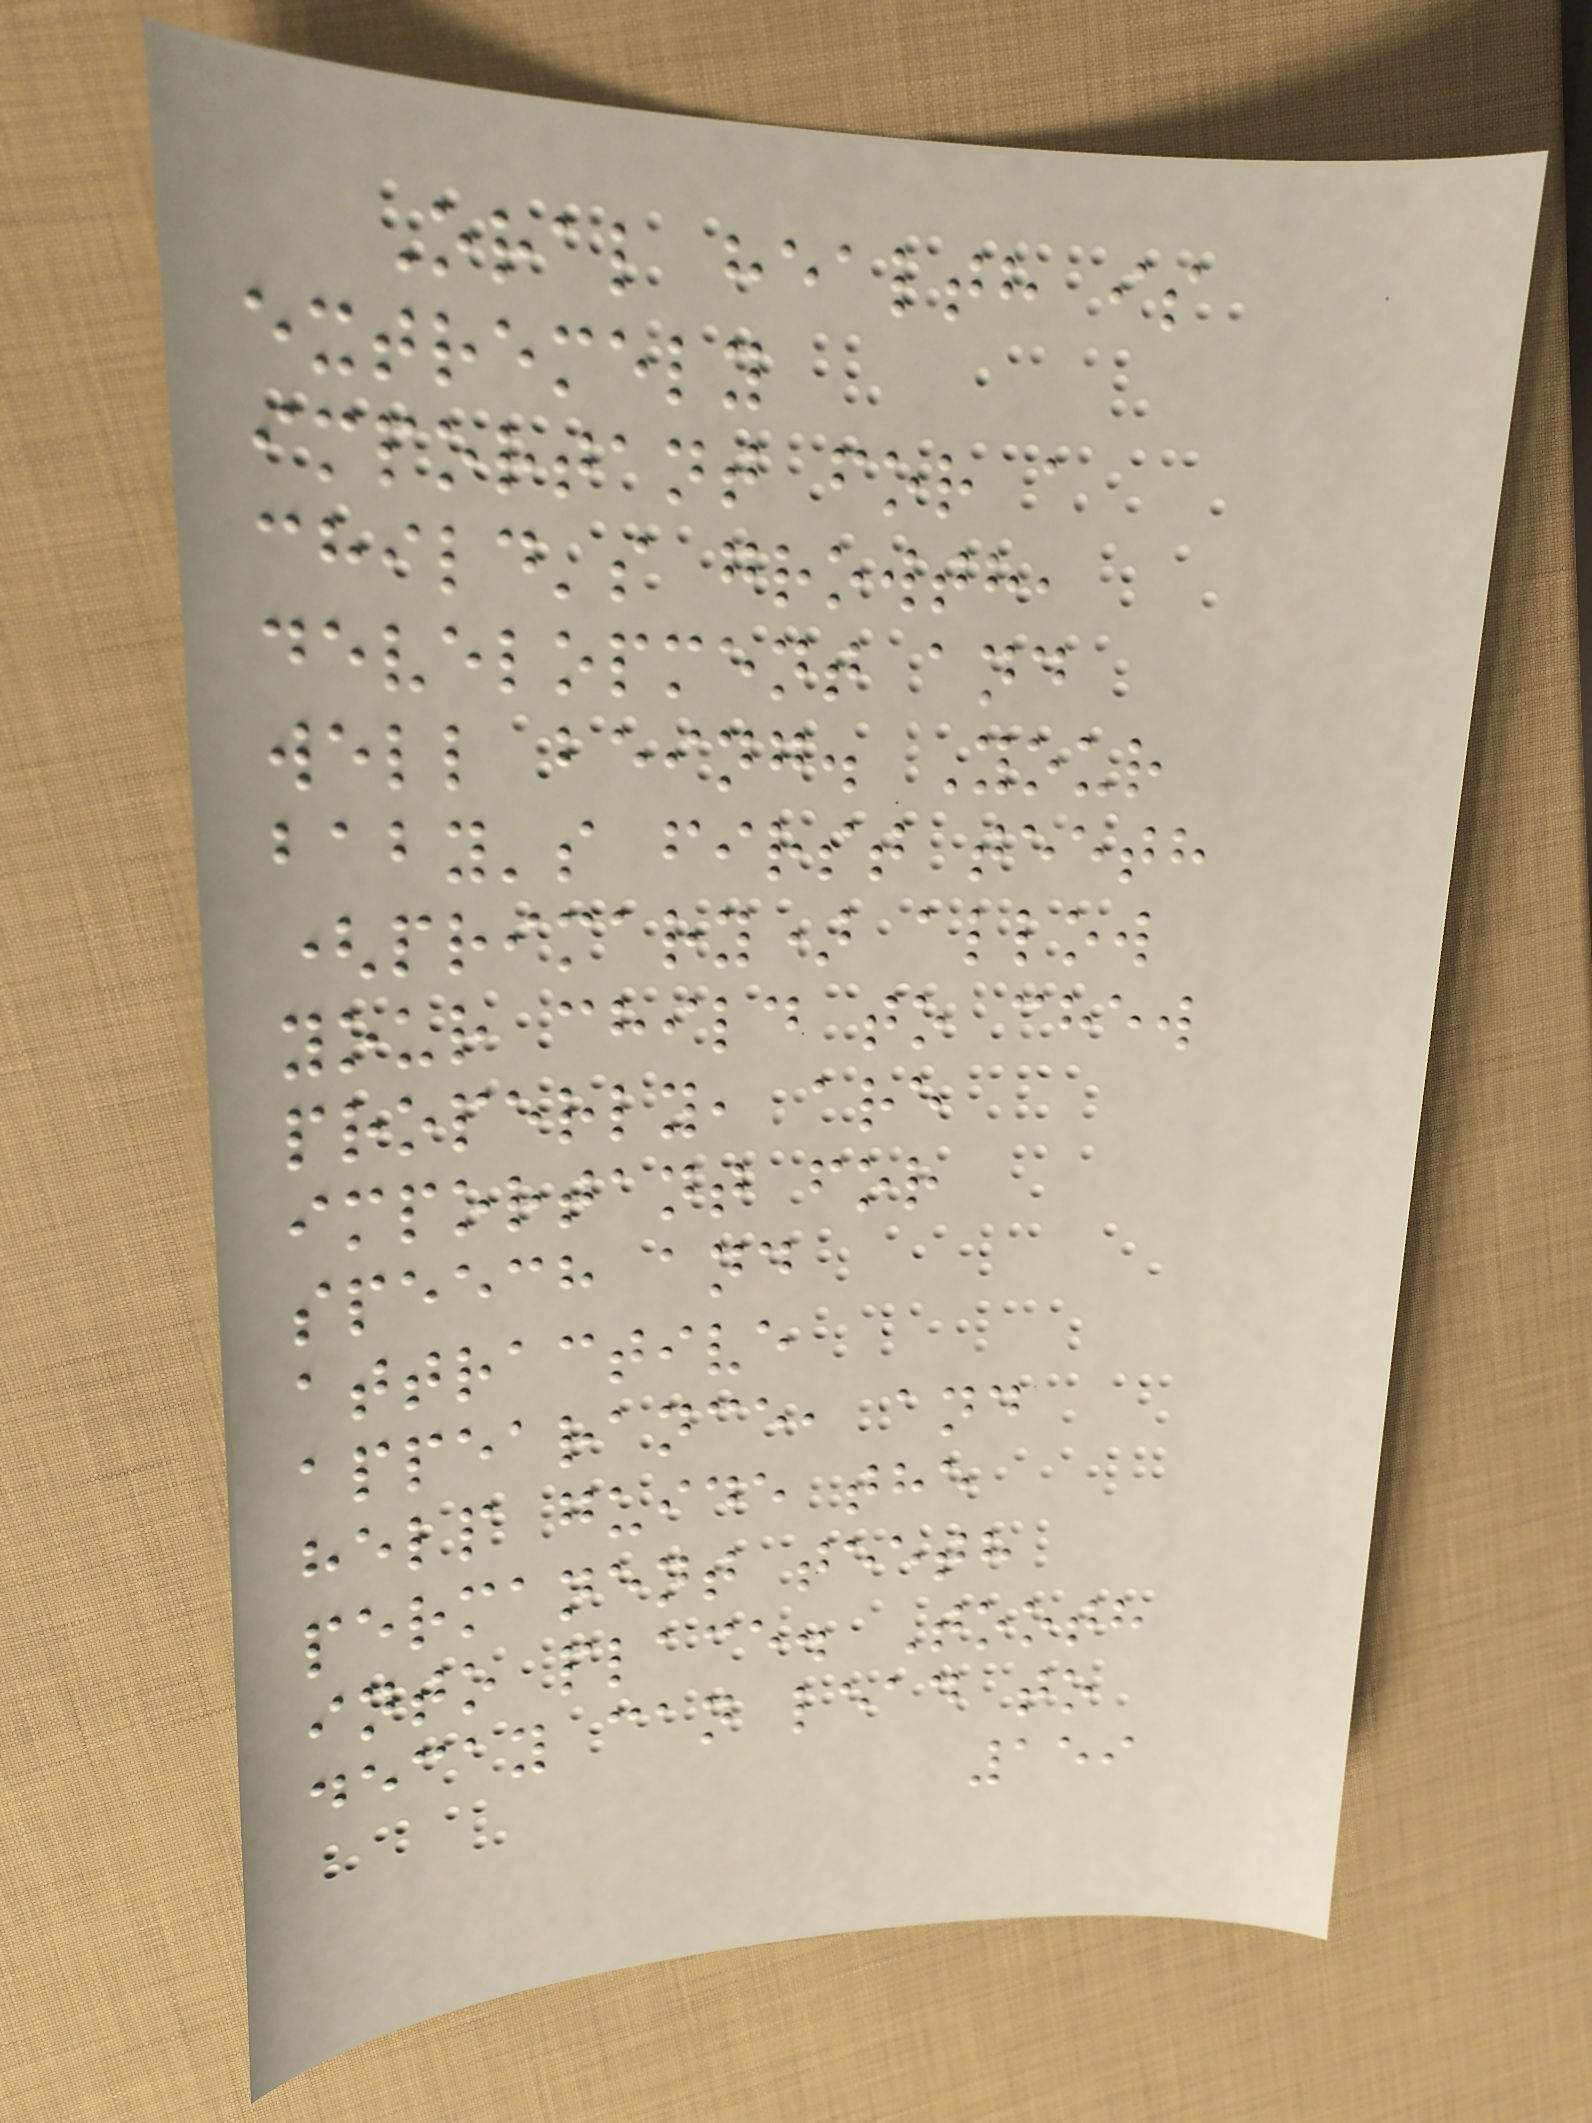Oral health is
extremely
important for a
child's growth,
development and
well being. Your
baby's first teeth
(primary) allow
your child to chew
properly, are
important for
speech and
attractive
appearance, and
help guide the
permanent teeth
into place. Tooth
decay can lead to
159
